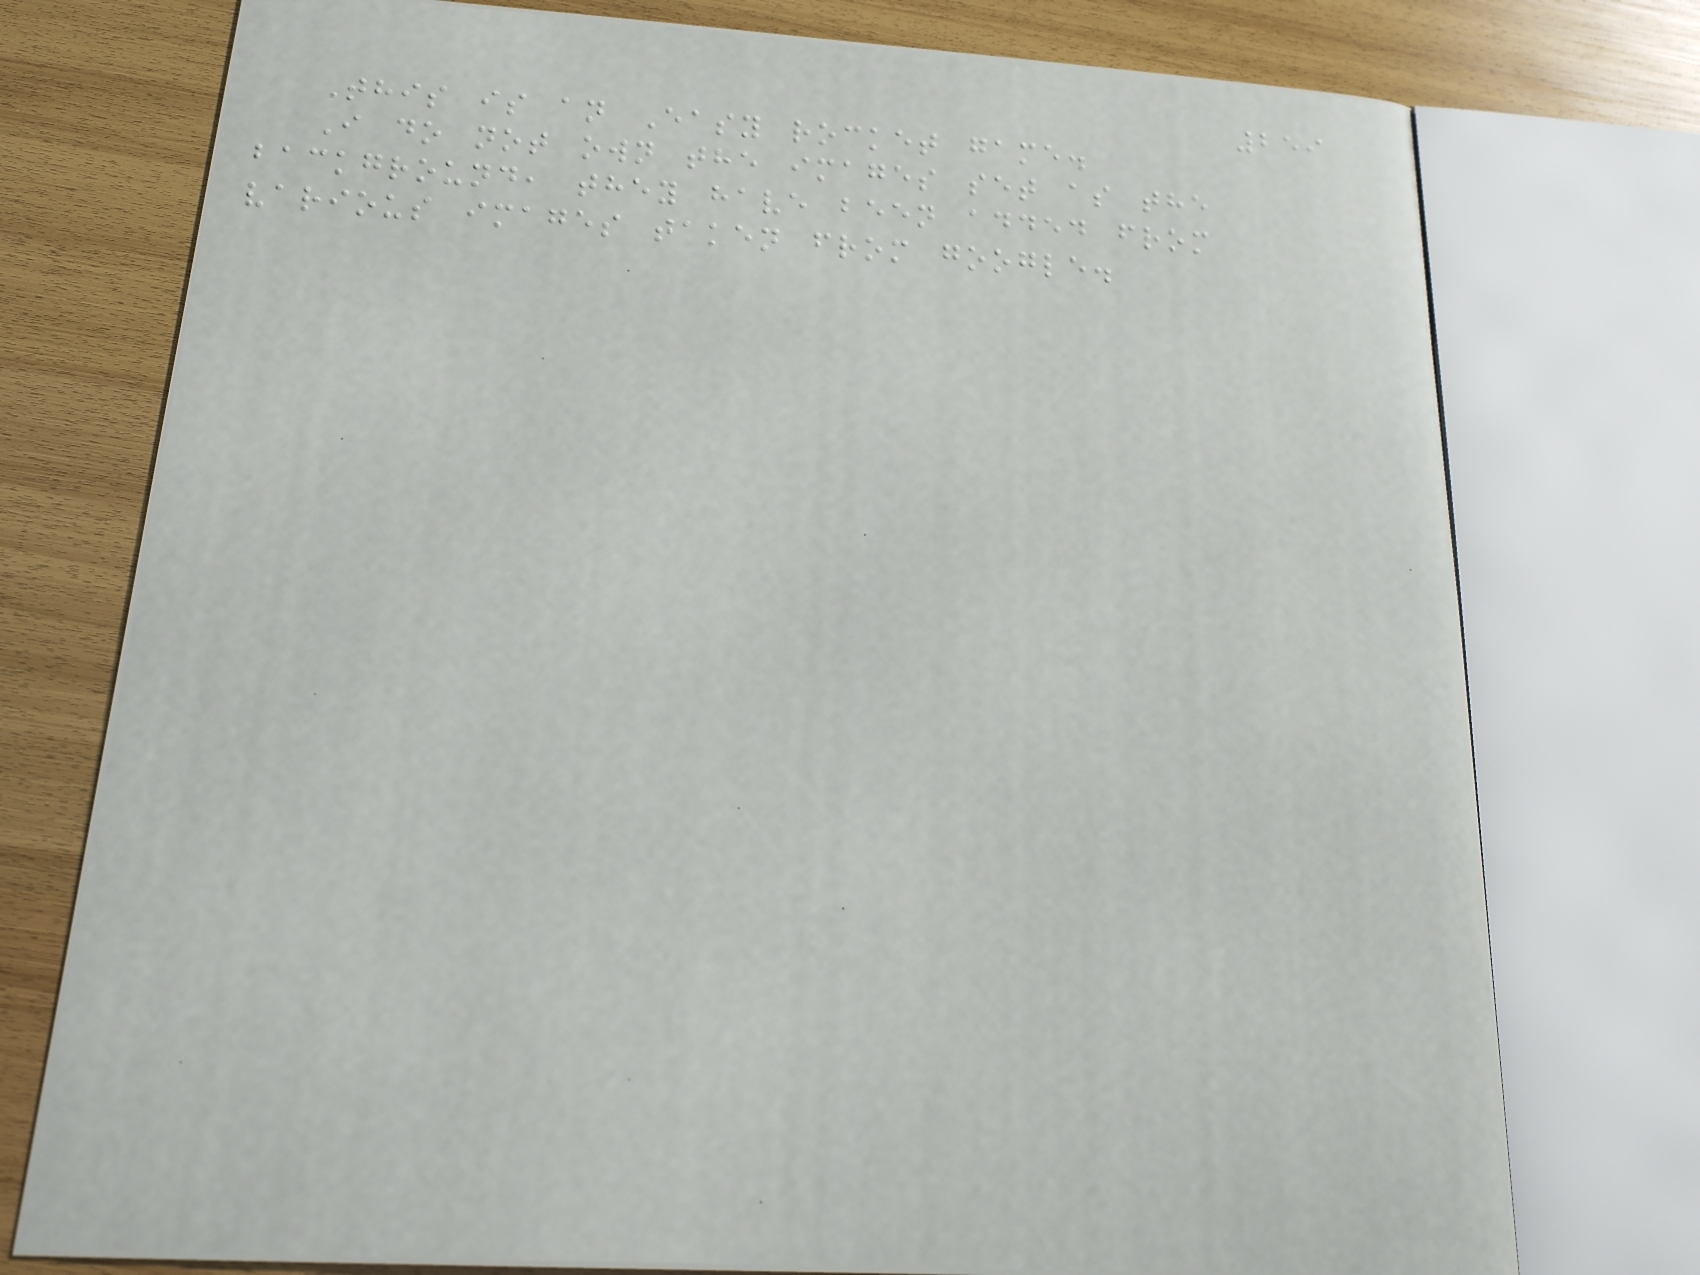259
This is an Easy rocket game.
I do not own the images set as the
background, they have been added from
various images taken from google.
